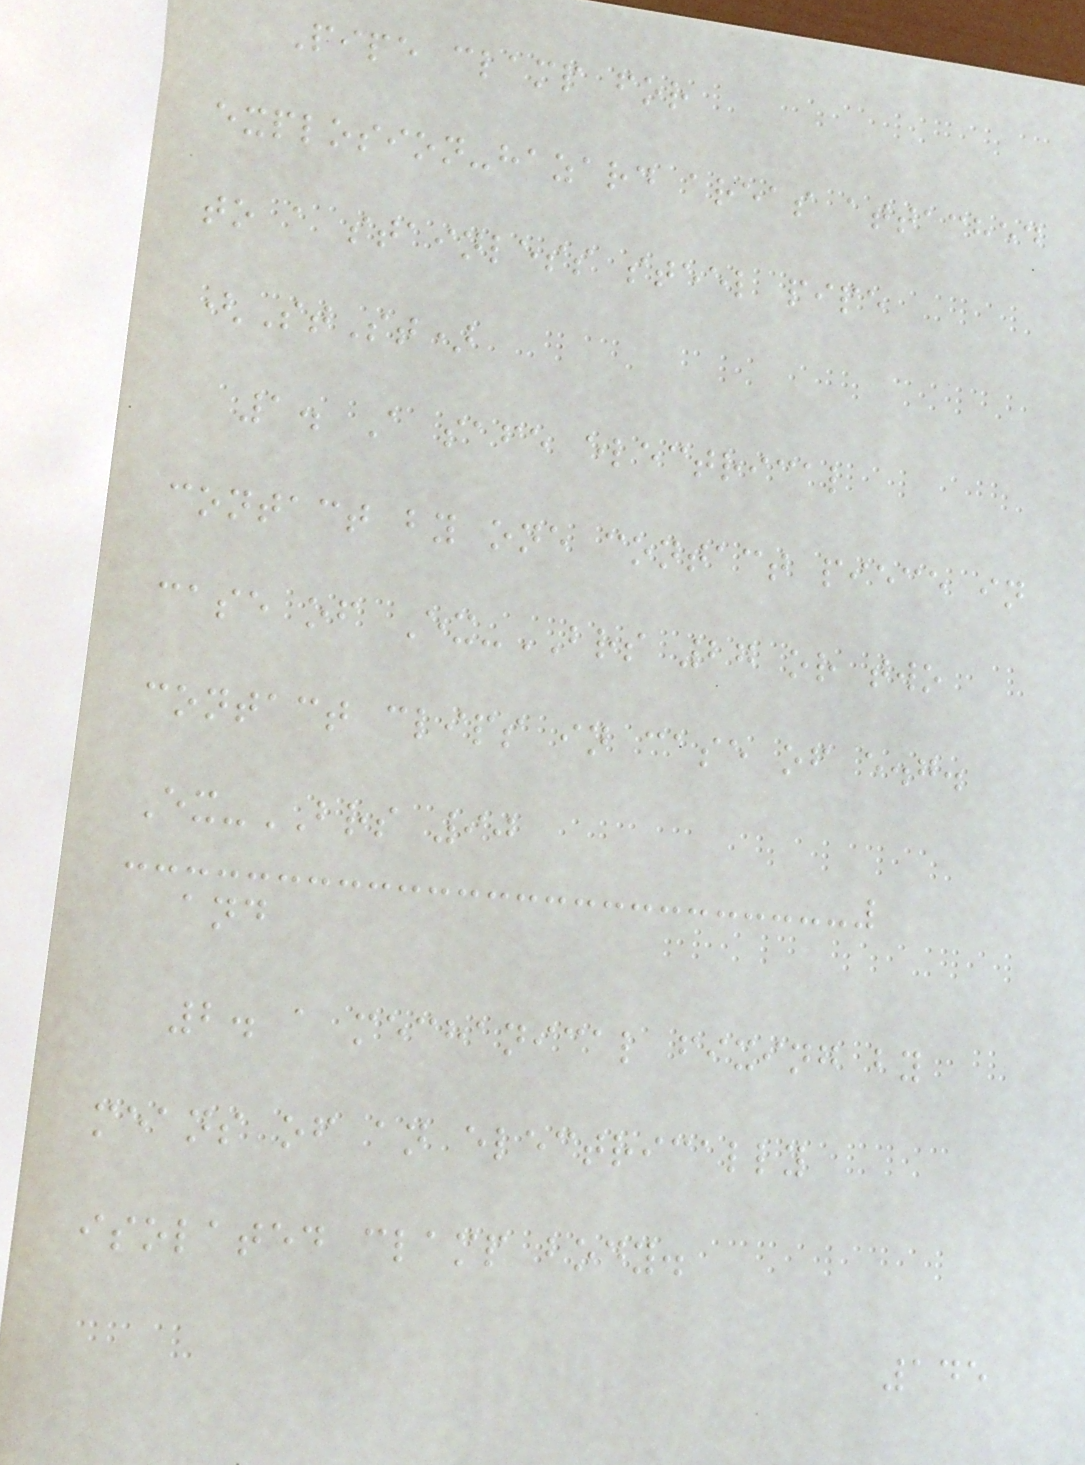Pipe clamp for
explosion-hazard areas attached
to a stainless steel pipe
(StSt)
1. A safe electrical
contact by one contact piece in
case of Ex-BRS 27 or two
contact clips in case of e.g.
Ex-BRS 90
and
2. a mechanical fixing by
means of an electrically
isolated clamp body.
145
